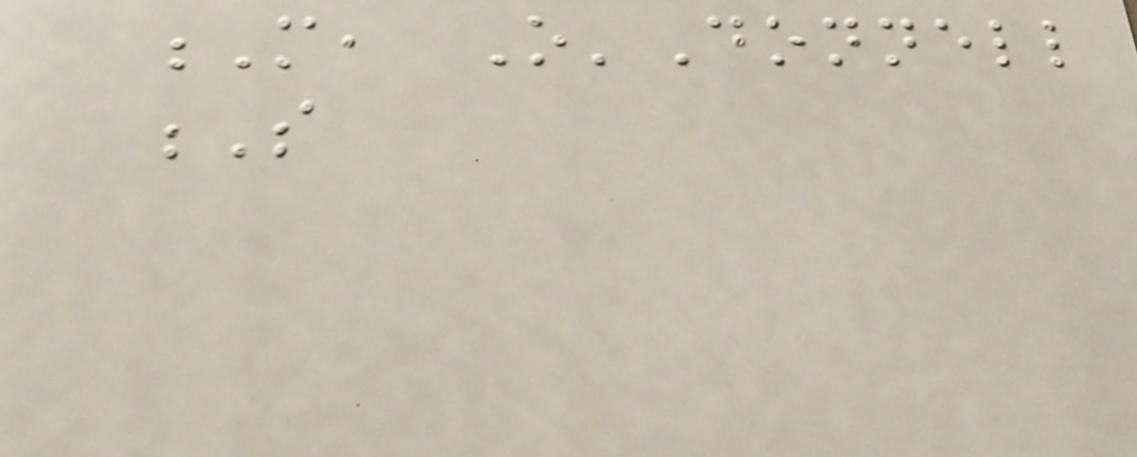M, O'Donnell
S
